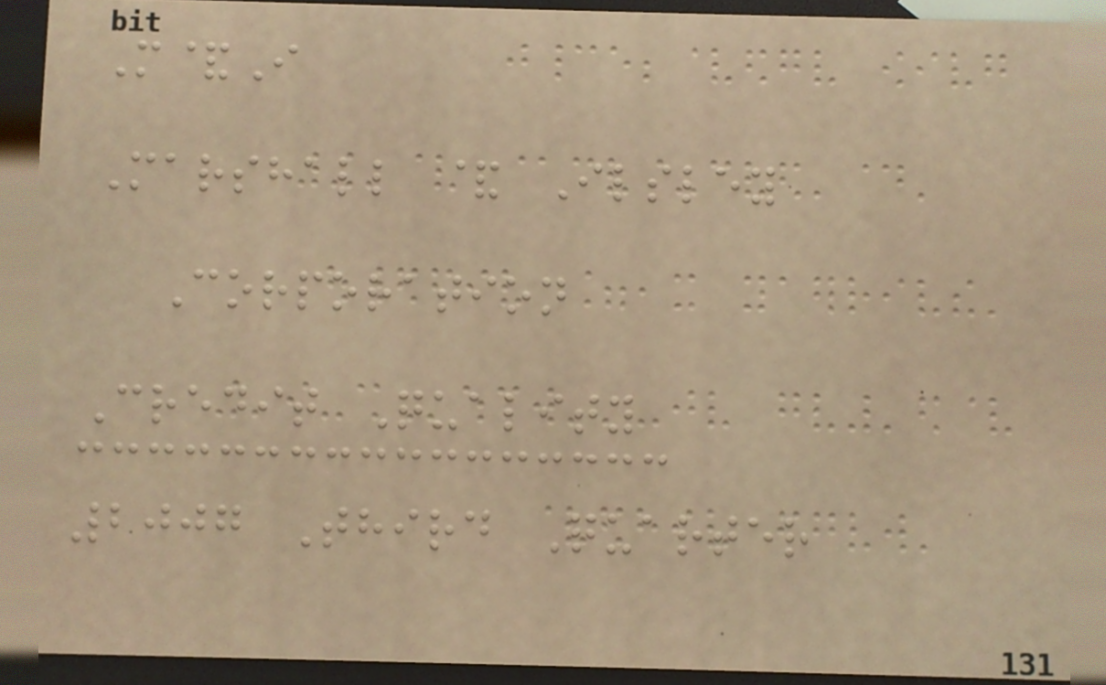M&I
Marshall & Ilsley
Corporation
Credit Quality
2007 Third Quarter
